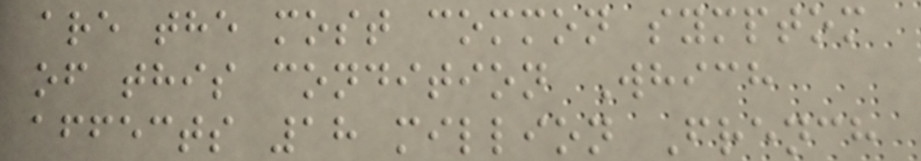are the most common symptom
of this condition Which
affects 18 million French
